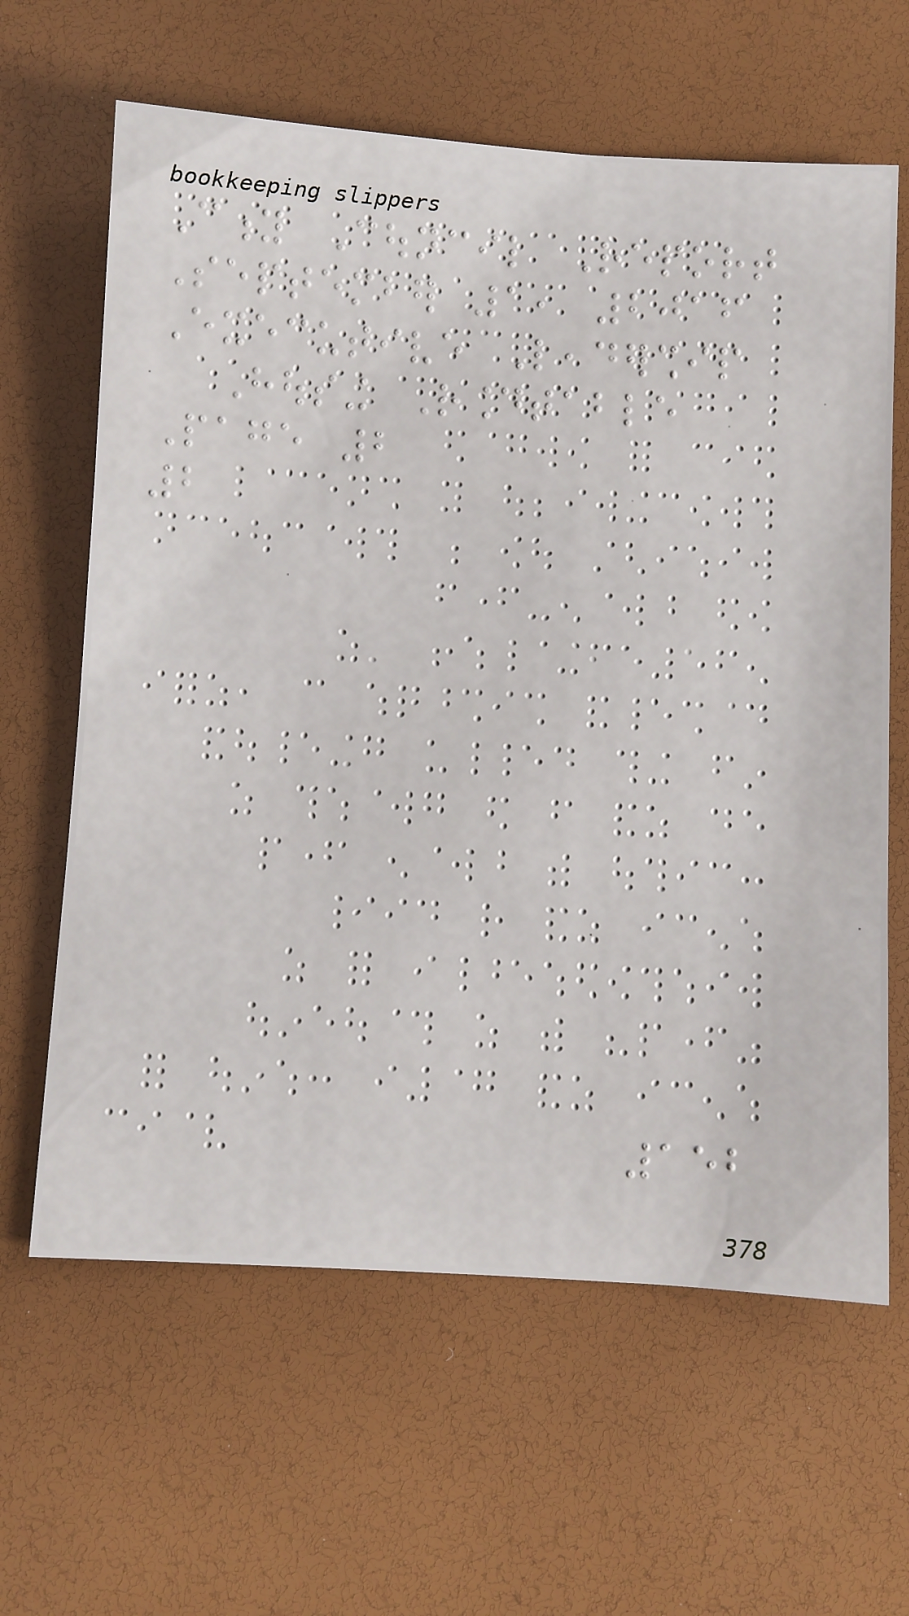City Council Report
September 1, 2016
Executive Leadership
Housing Roundtable
Page 2
2
152
